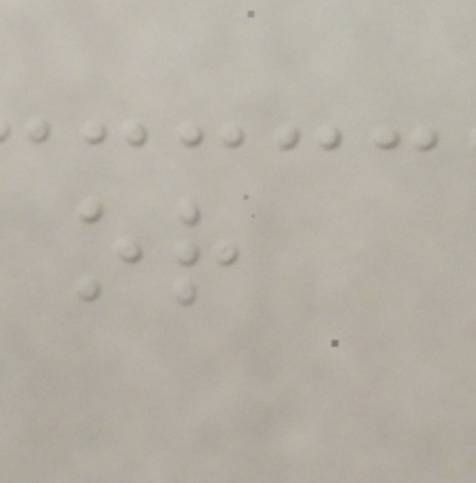or
